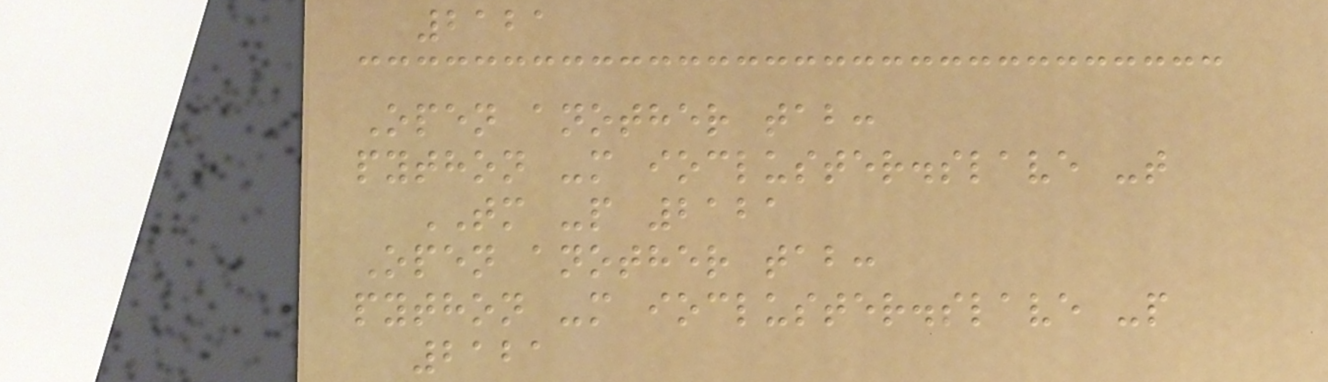2121
Open another tab:
python -m iocluster.slave -t
TM -p 2121
Open another tab:
python -m iocluster.slave -p
2121
